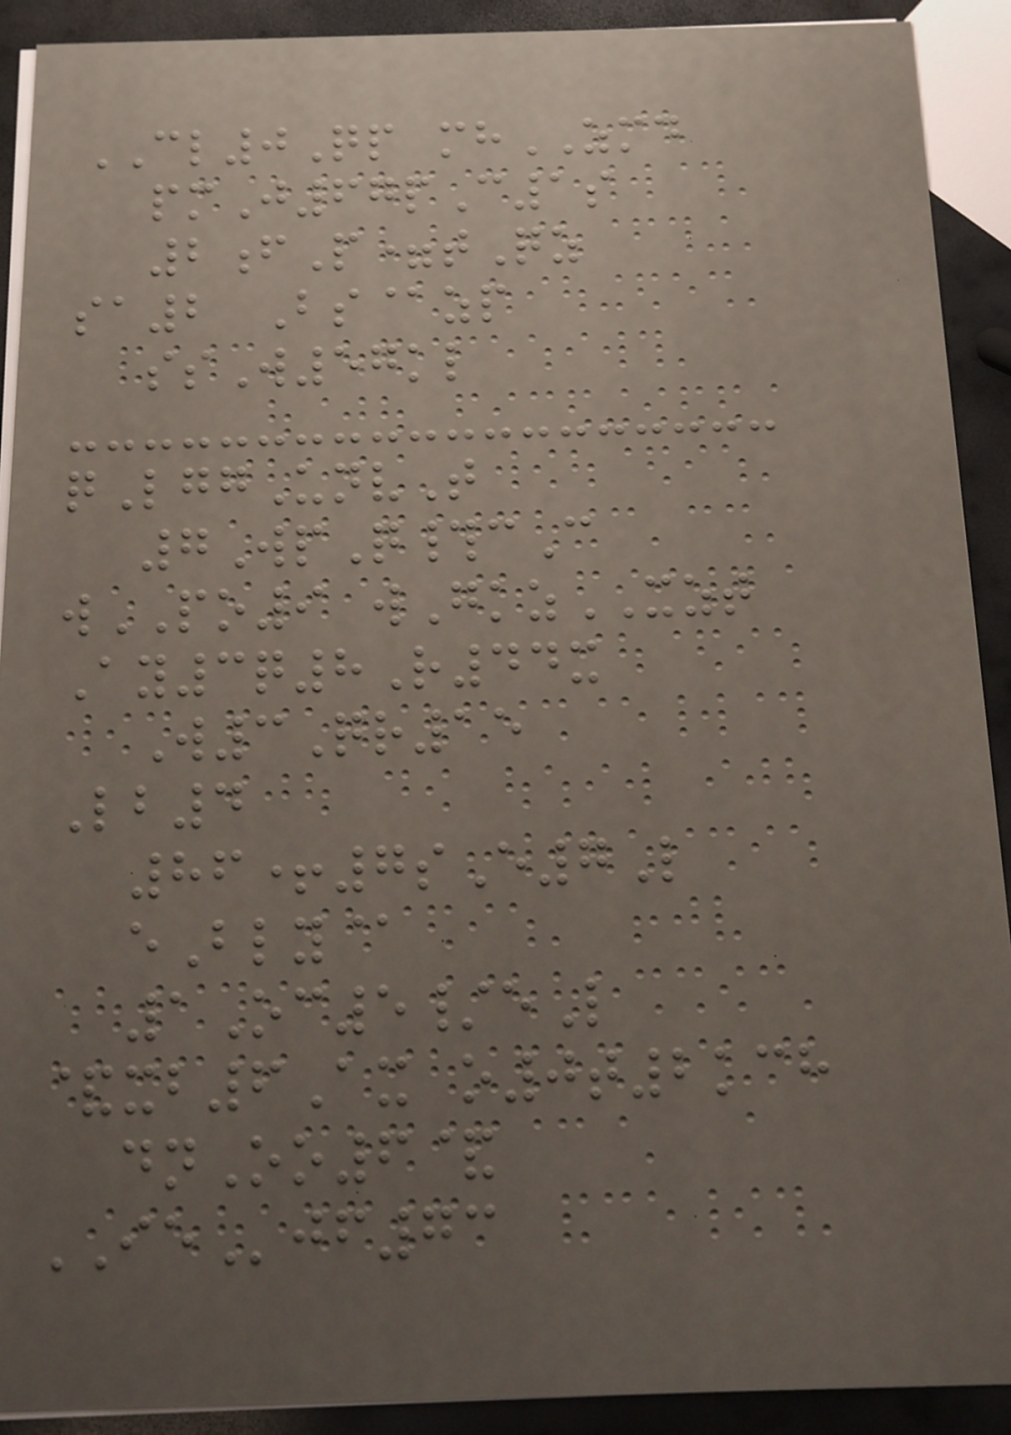CL0Qp mhZMD
pmJ67pC1s
2fP=tQz
sa2 Bs@zp
ssW57kl
qLggUnvT
7WpQ#cC
wPO9 wGkzXZT
Ay3q8R44x
W3Qr15
Lb4
86+7sE7L
eBly@
1Oc5/eL
&xb6Ax o0t2kch
dnOo6&
IEjf73
